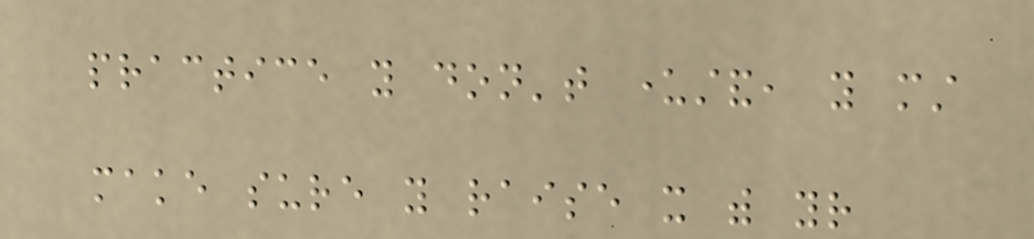practice you don't understand, you must
make sure you raise it with your
